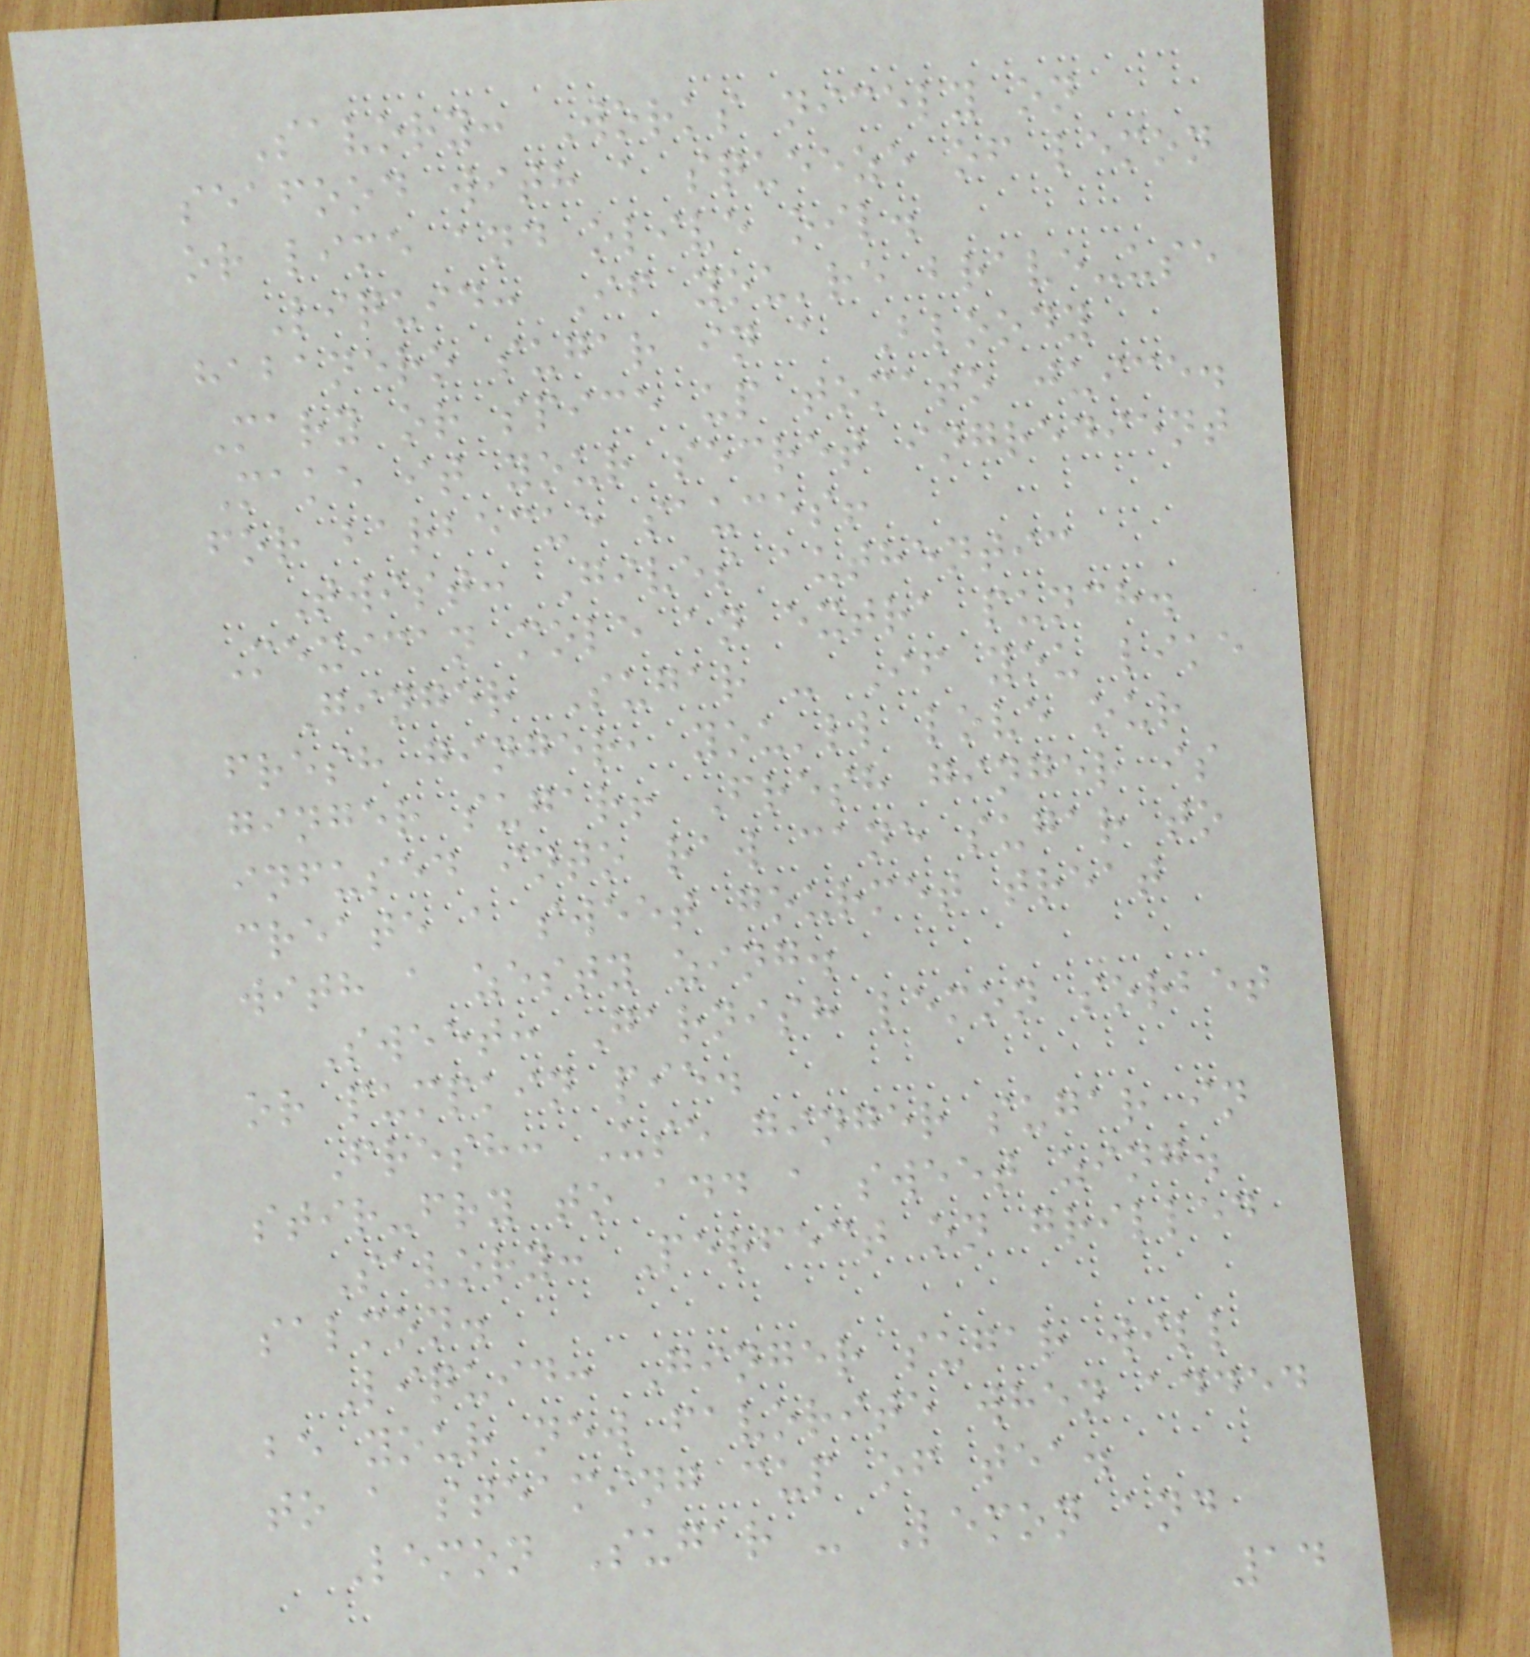Savory: Works nicely on
seafood with a squeeze of lemon
or lime and olive oil.
Liquid: If you're brave-use
habanero sugar in a Bloody
Mary or spice up tomato juice.
Make it your secret ingredient
for barbecue sauces!
Twist: Gives authentic
Mexican mole an extra punch.
Ginger Sugar - If you like
fresh ginger, you'll love our
ginger sugar! Fresh ginger is
infused into raw cane sugar to
create a sweet gourmet treat
with a zesty zing.
Sweet: Garnish lemon sorbet
or pumpkin pie.
Fresh: Use ginger sugar in
stir-fry to add a sweet zing.
Savory: Perfect on grilled
salmon.
Liquid: Ginger sugar will
be your new favorite when added
to a steaming cup of tea.
Lemon Sugar - Lemon and
14
